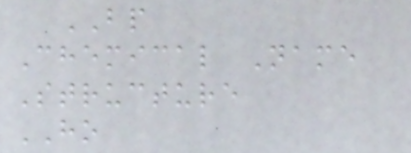BP
Chemical Name
Structure
HO
